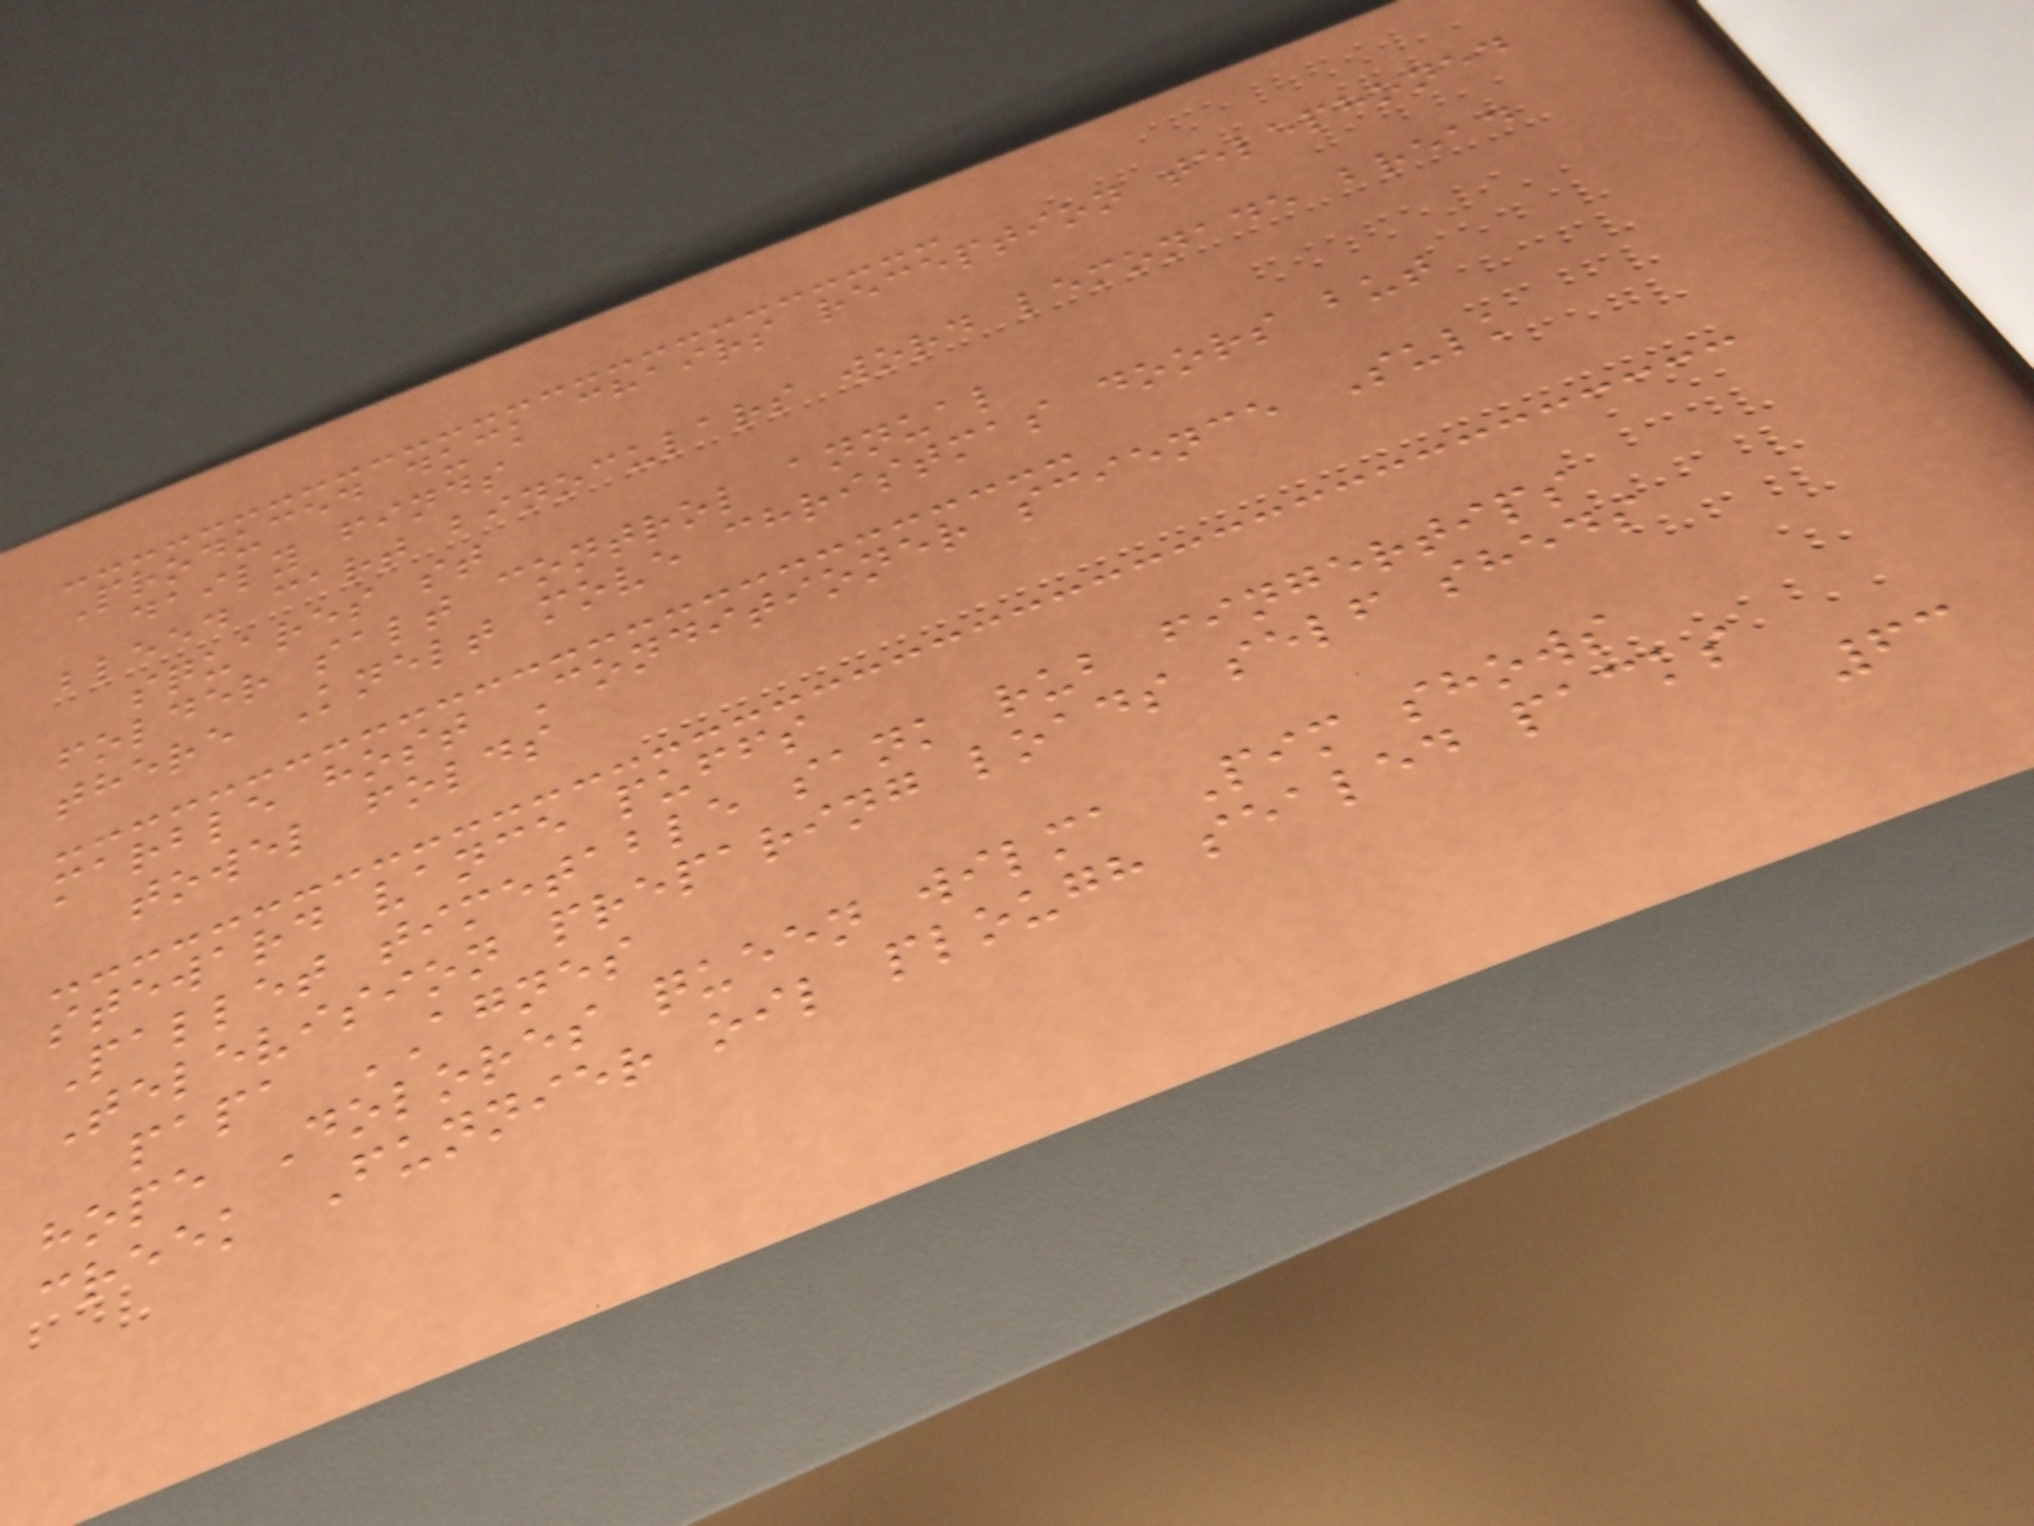Produced duck chairs reception telephoned
daily finds
bleed cart binoculars word lemonade bread
squares st
folder salt control annual
there Knelt move christmas doors but
marble host Conditioner science Sulk
towel folds
steward vance puffs
Pallet timetable sank rub fingertips
Television preparing loads self sheds
papa AGNES
hope Dolores queen wilma Pim shows
creek Funnier oil plough sealed packs
63
